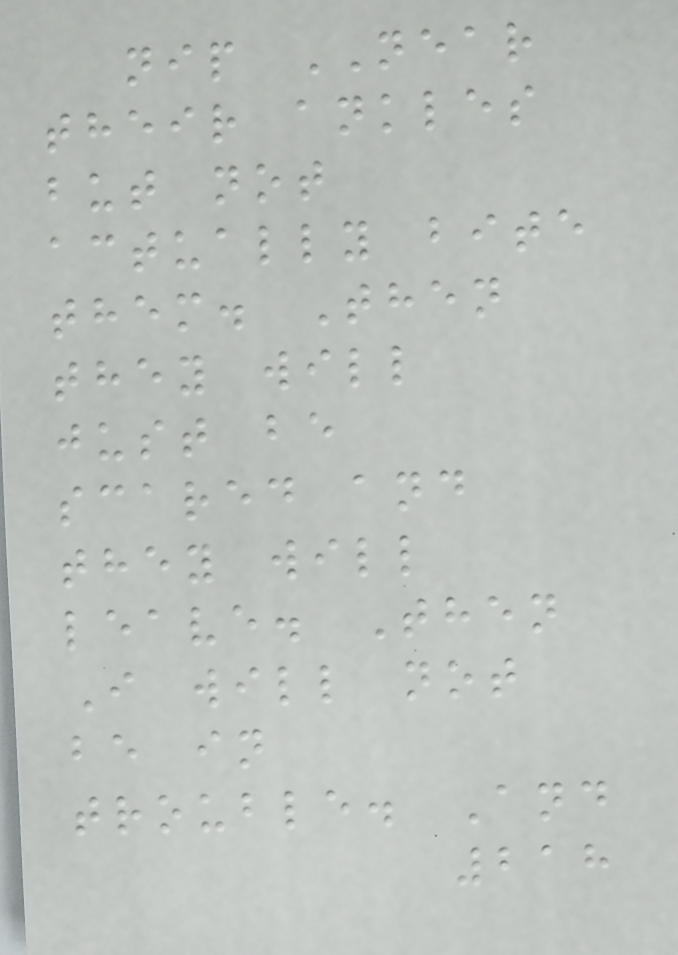nip NEAR
their ankles
but not
actually bite
them. Then
they will
just be
scared and
they will
leave. Then
I will not
be in
trouble. And
218
